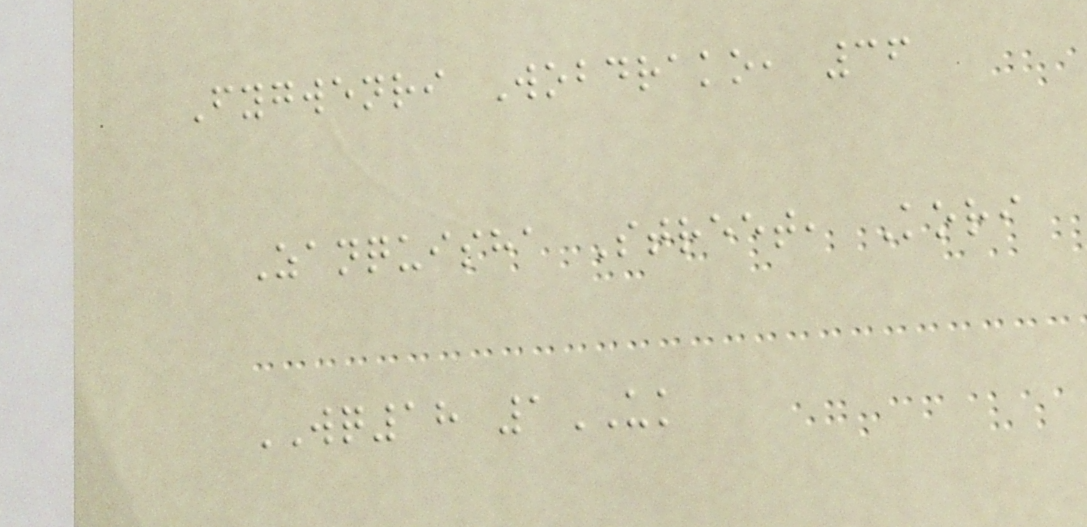Fygwenri Wobdrako, 36
Zanquisha Street, Kori
WQ18 1UK
